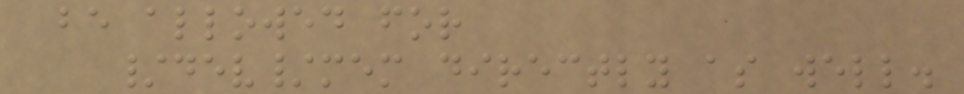be allowed for
/dev/mem directly as well.
